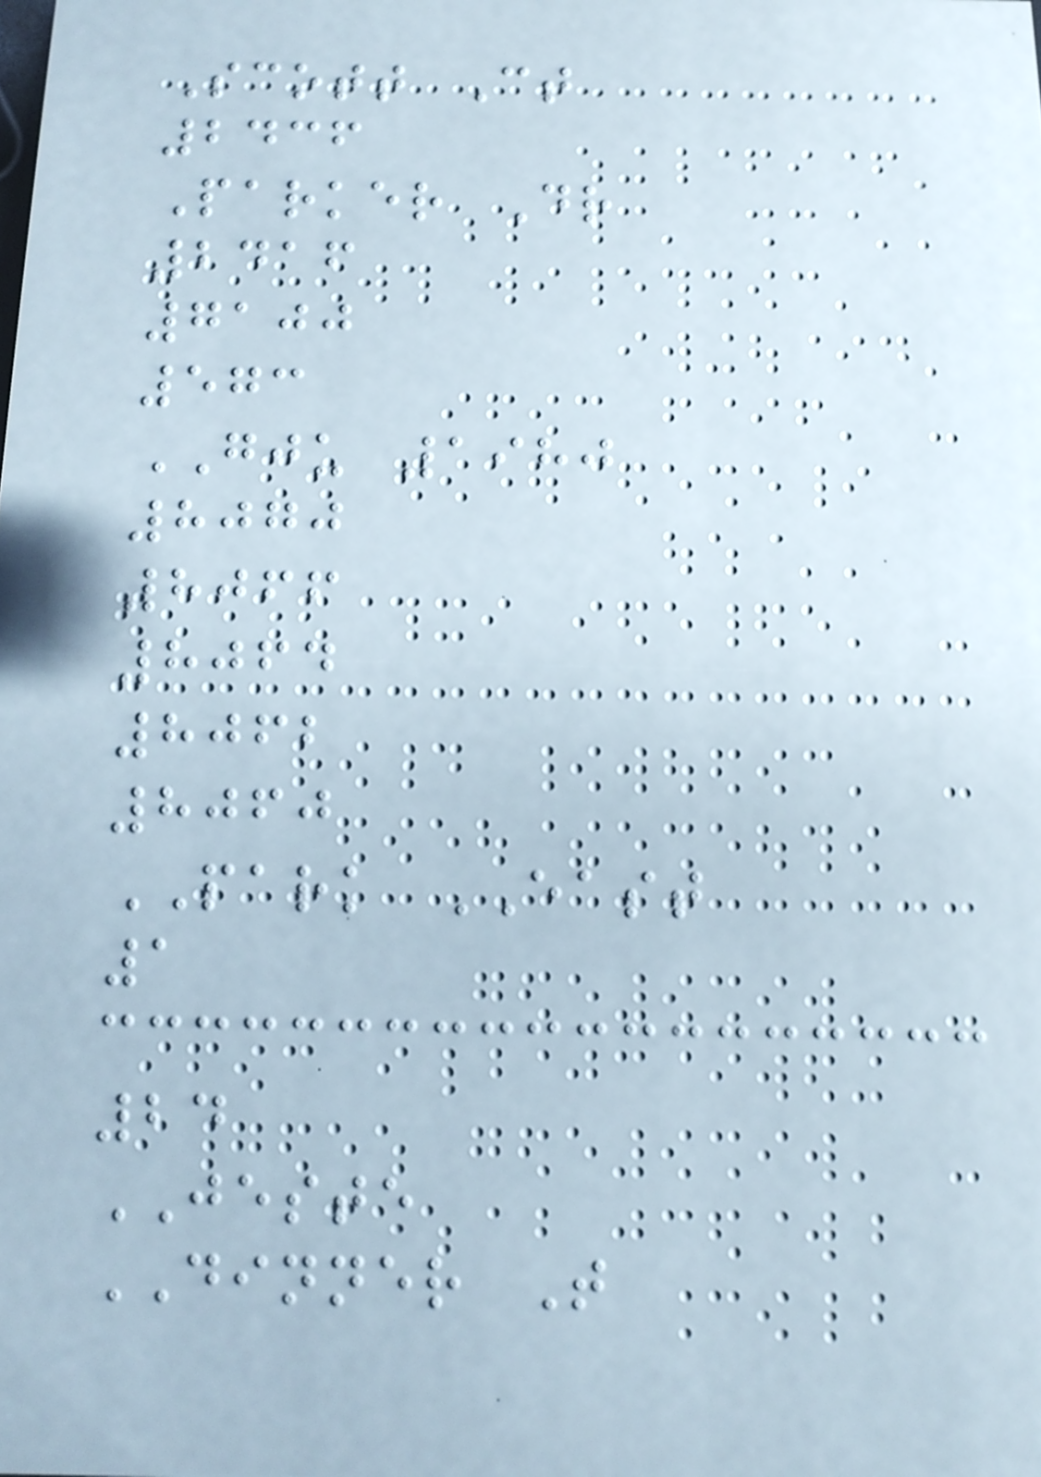Scott Ct
2436
Parker Dr
2416
7100
573
GJU 1980
8070
8066
8064
8062
8060
PARK EAST
1
24
JESTE
DINNER T
